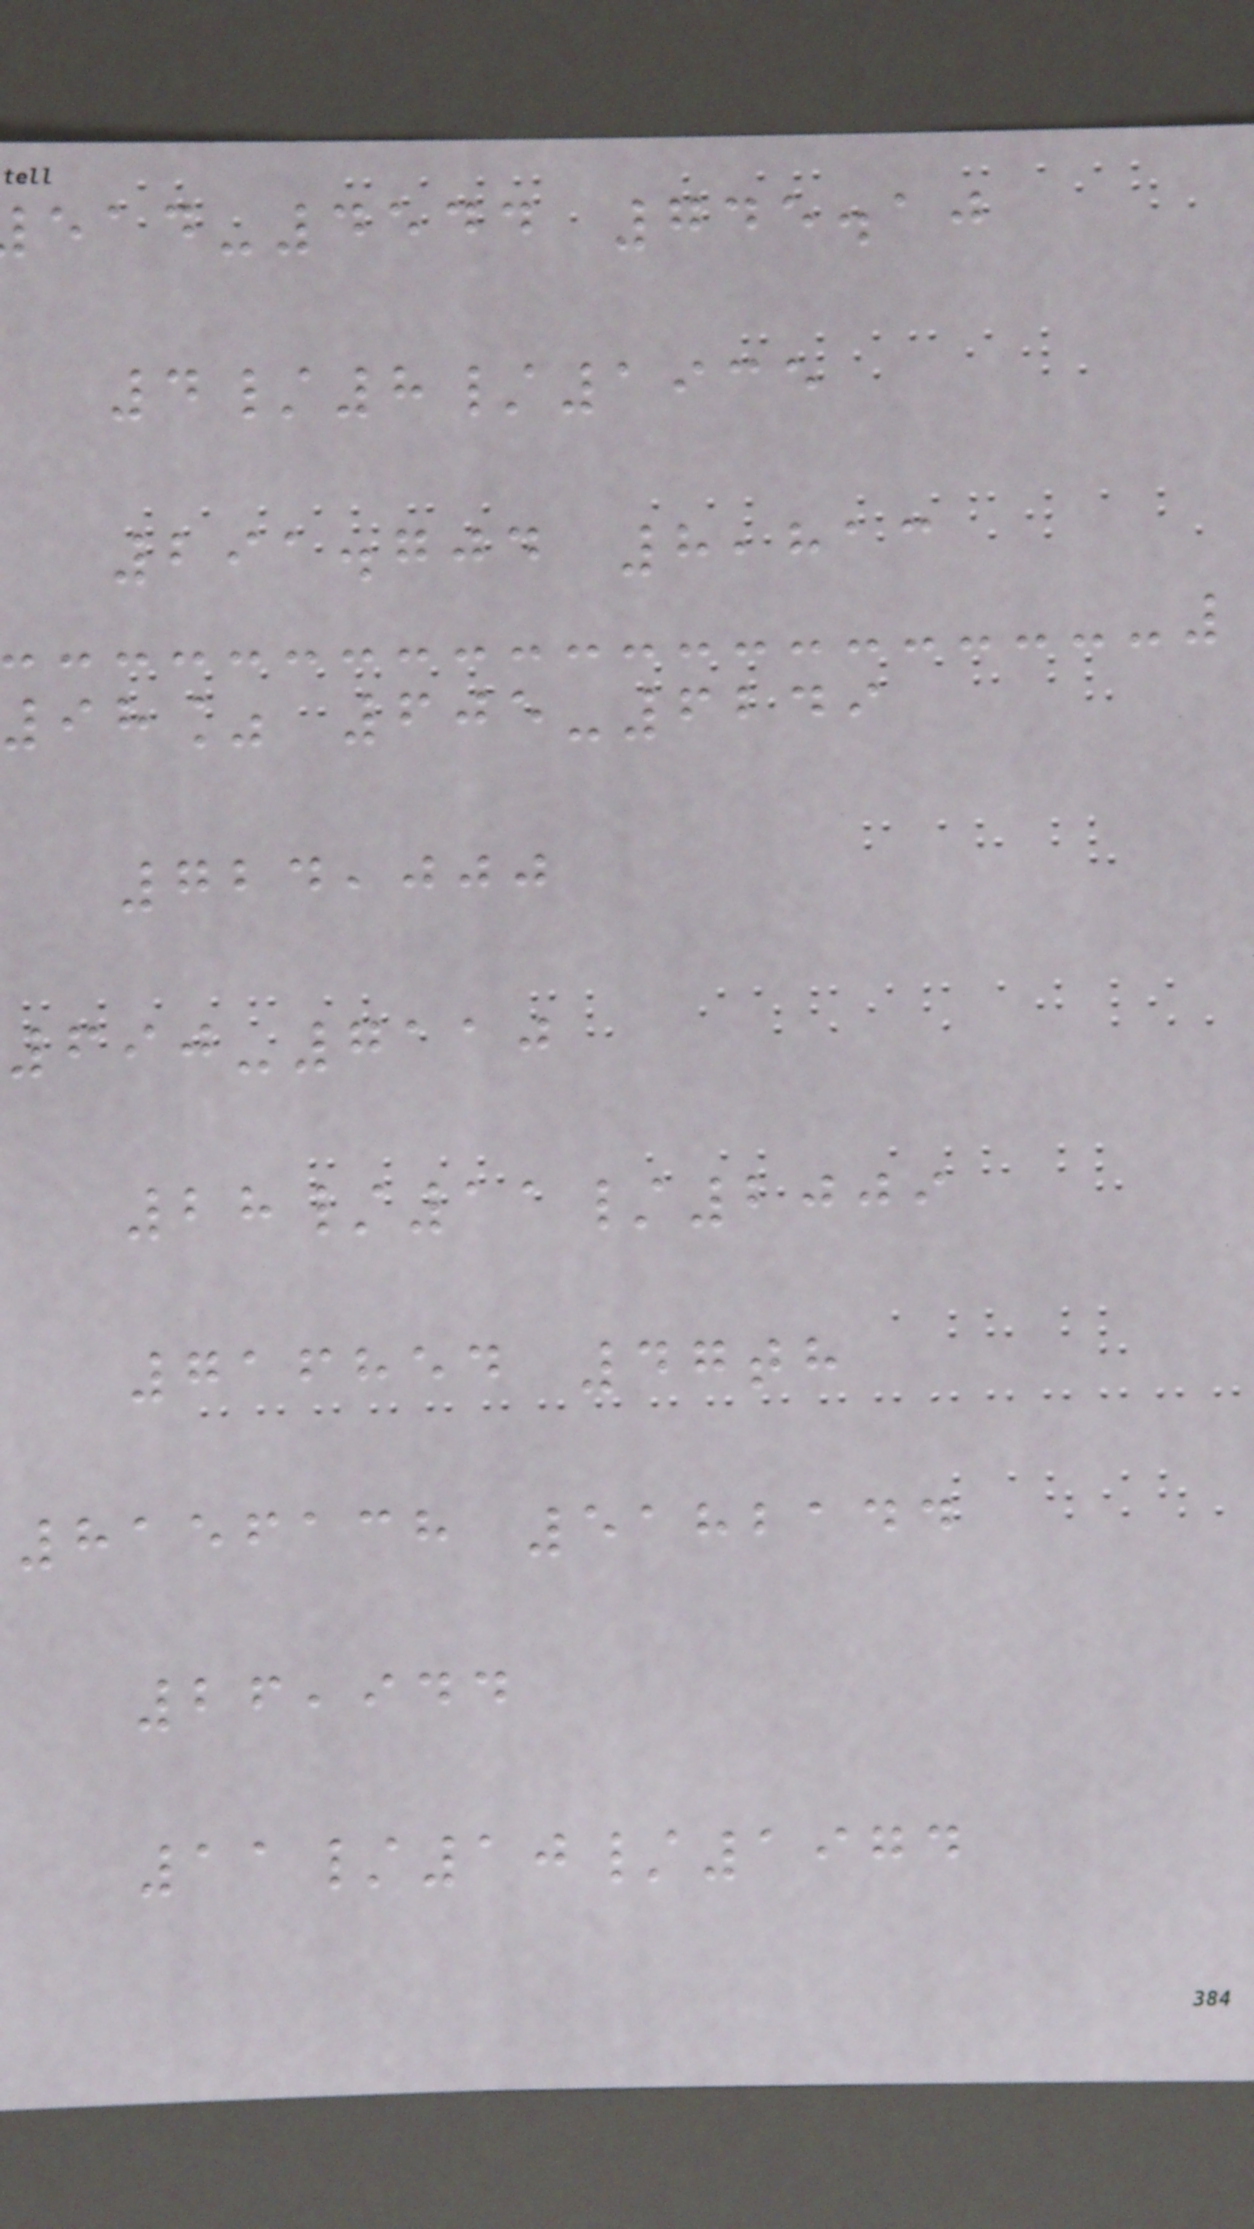-4544 745.10
4/8/1935
291.704 8,813
98% 605-6249
724,000
690-7110
28/11/2009
716854 47th
8156138 5182144
26,944
11/10/1974
